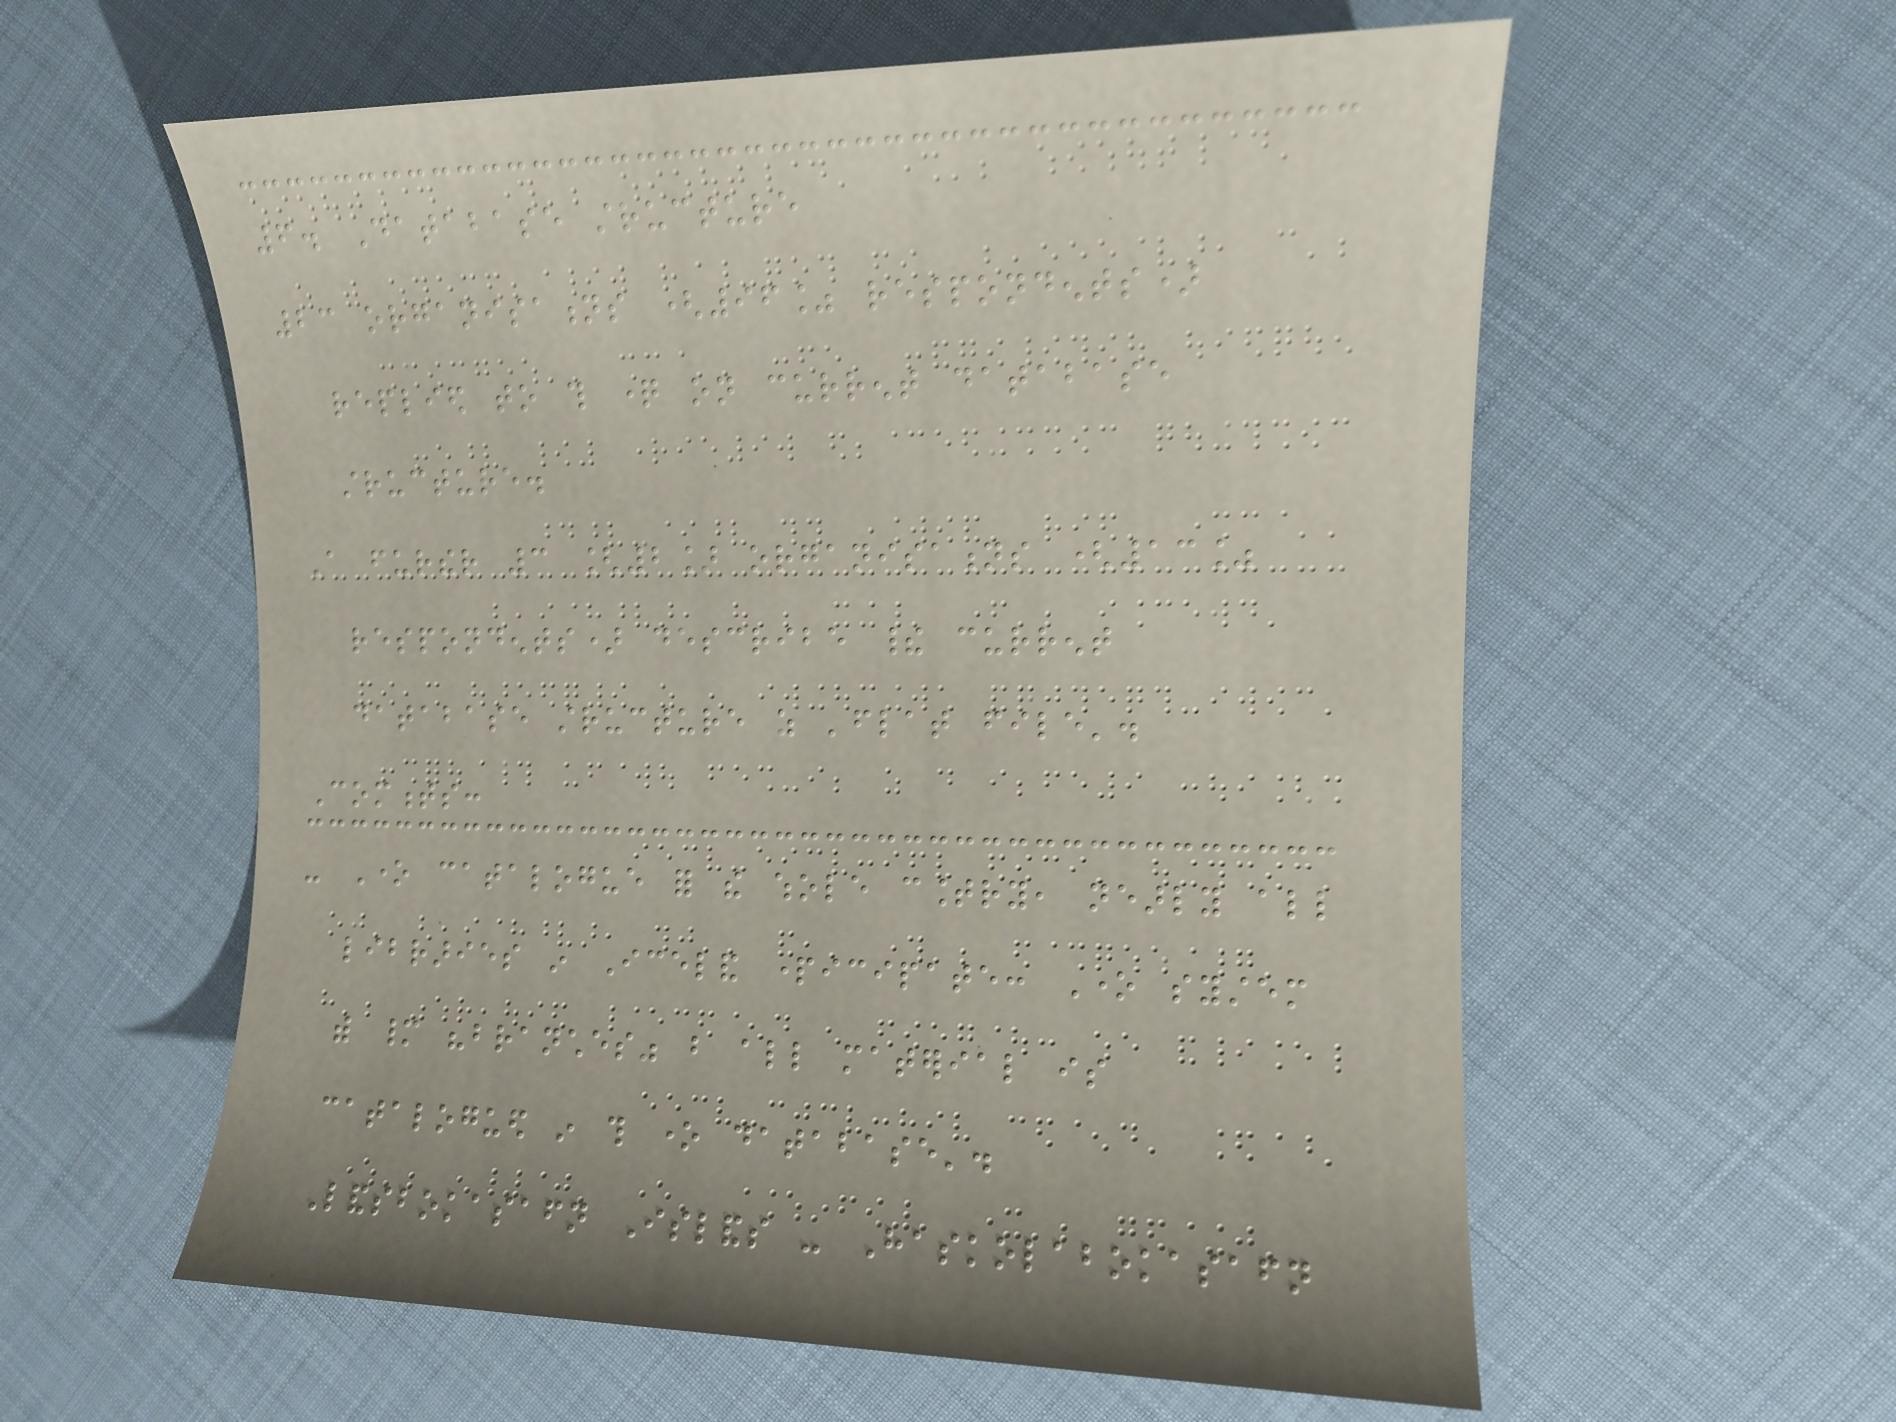6. Database structure
23 organisations (96% respondents)
replied to this question on current database
structure.
A further 3 [2] organisations (13%
respondents) describe their current
database structure as 'flat file'.
Comments:
- One catalogue for the whole country, nearly all
libraries in Iceland participate: One system
with many "branches" but all material is
catalogued in this one database'.
Landsbokasafn Islands - Haskolabokasafn
